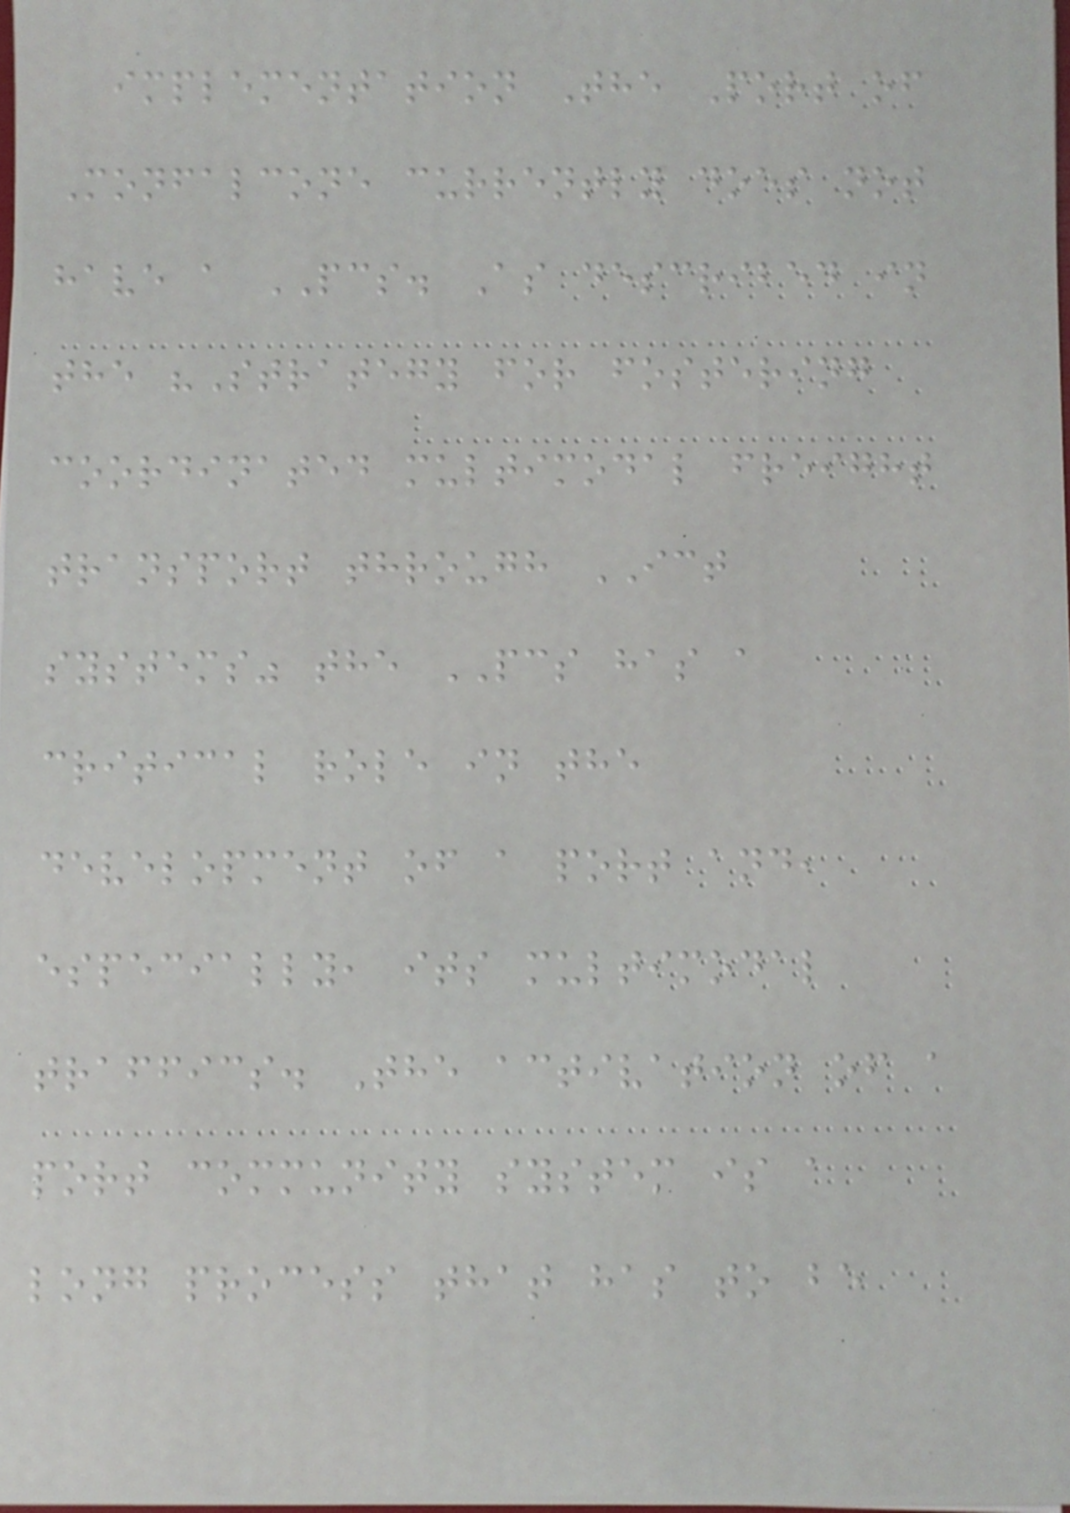implementation The Port of
Monfalcone currently does not
have a PCS. As described in
the "Strategy for fostering
coordinated multimodal freight
transport through ICT
systems" the PCS has a
critical role in the
development of a port and,
especially, its multimodal
traffics. The activation of a
port community system is a
long process that has to be
